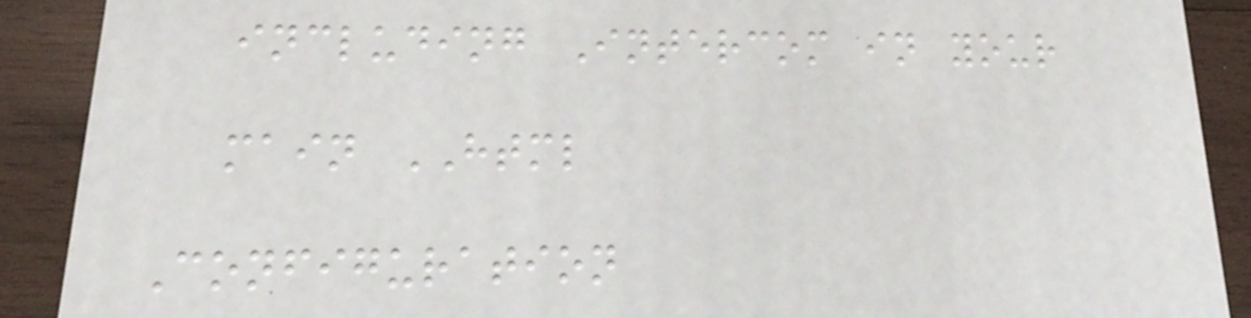including Intercom in your
main HTML
Configuration
